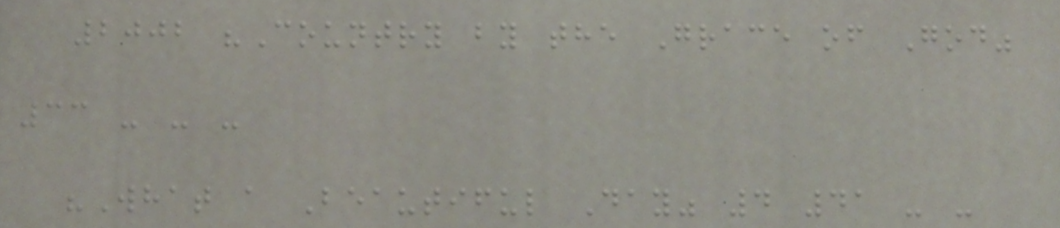2002 "Country by the Grace of God"
33 - - -
"What a Beautiful Day" 4 41 - -
